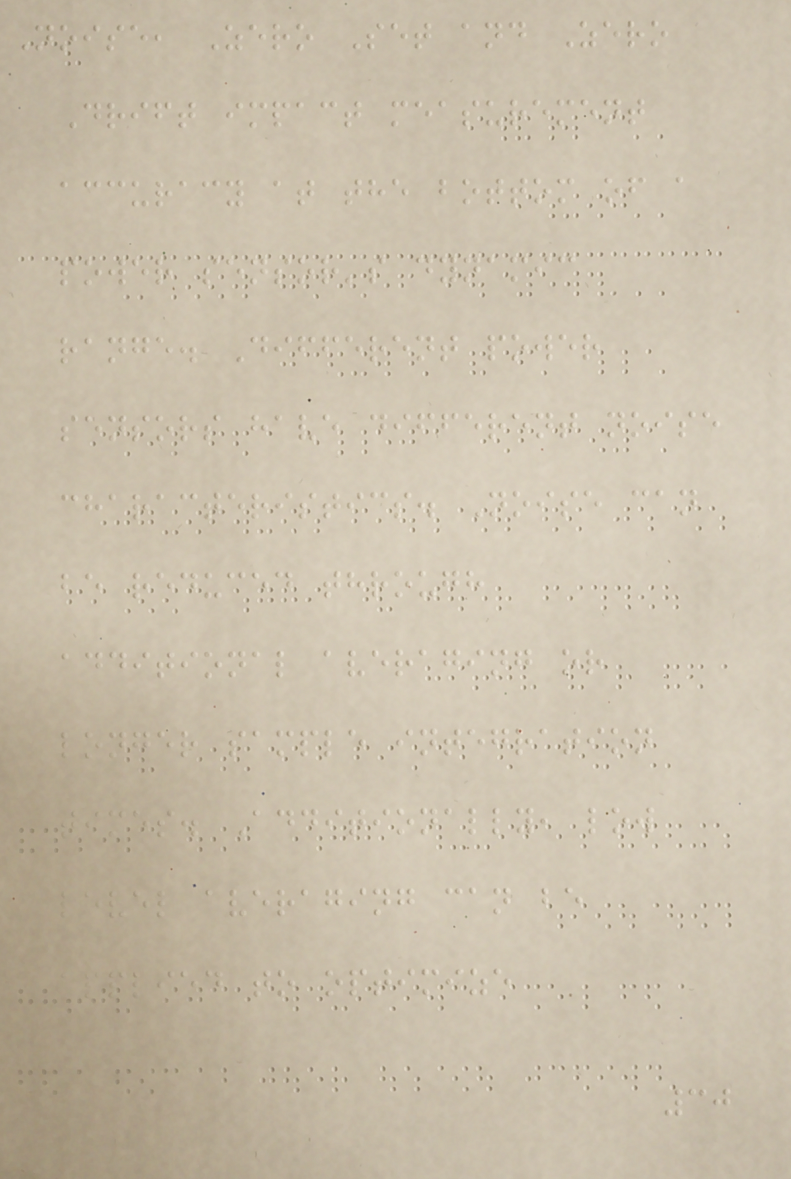Noise, Zero Set and Zero
Drift impact measurement
accuracy at the bottom of a
power sensor's dynamic
range. Different power
sensors have different noise
characteristics. Noise can
be reduced through
additional averaging or
longer sample integration
times. Additionally, low
level averaging can be
applied to optimize
30
